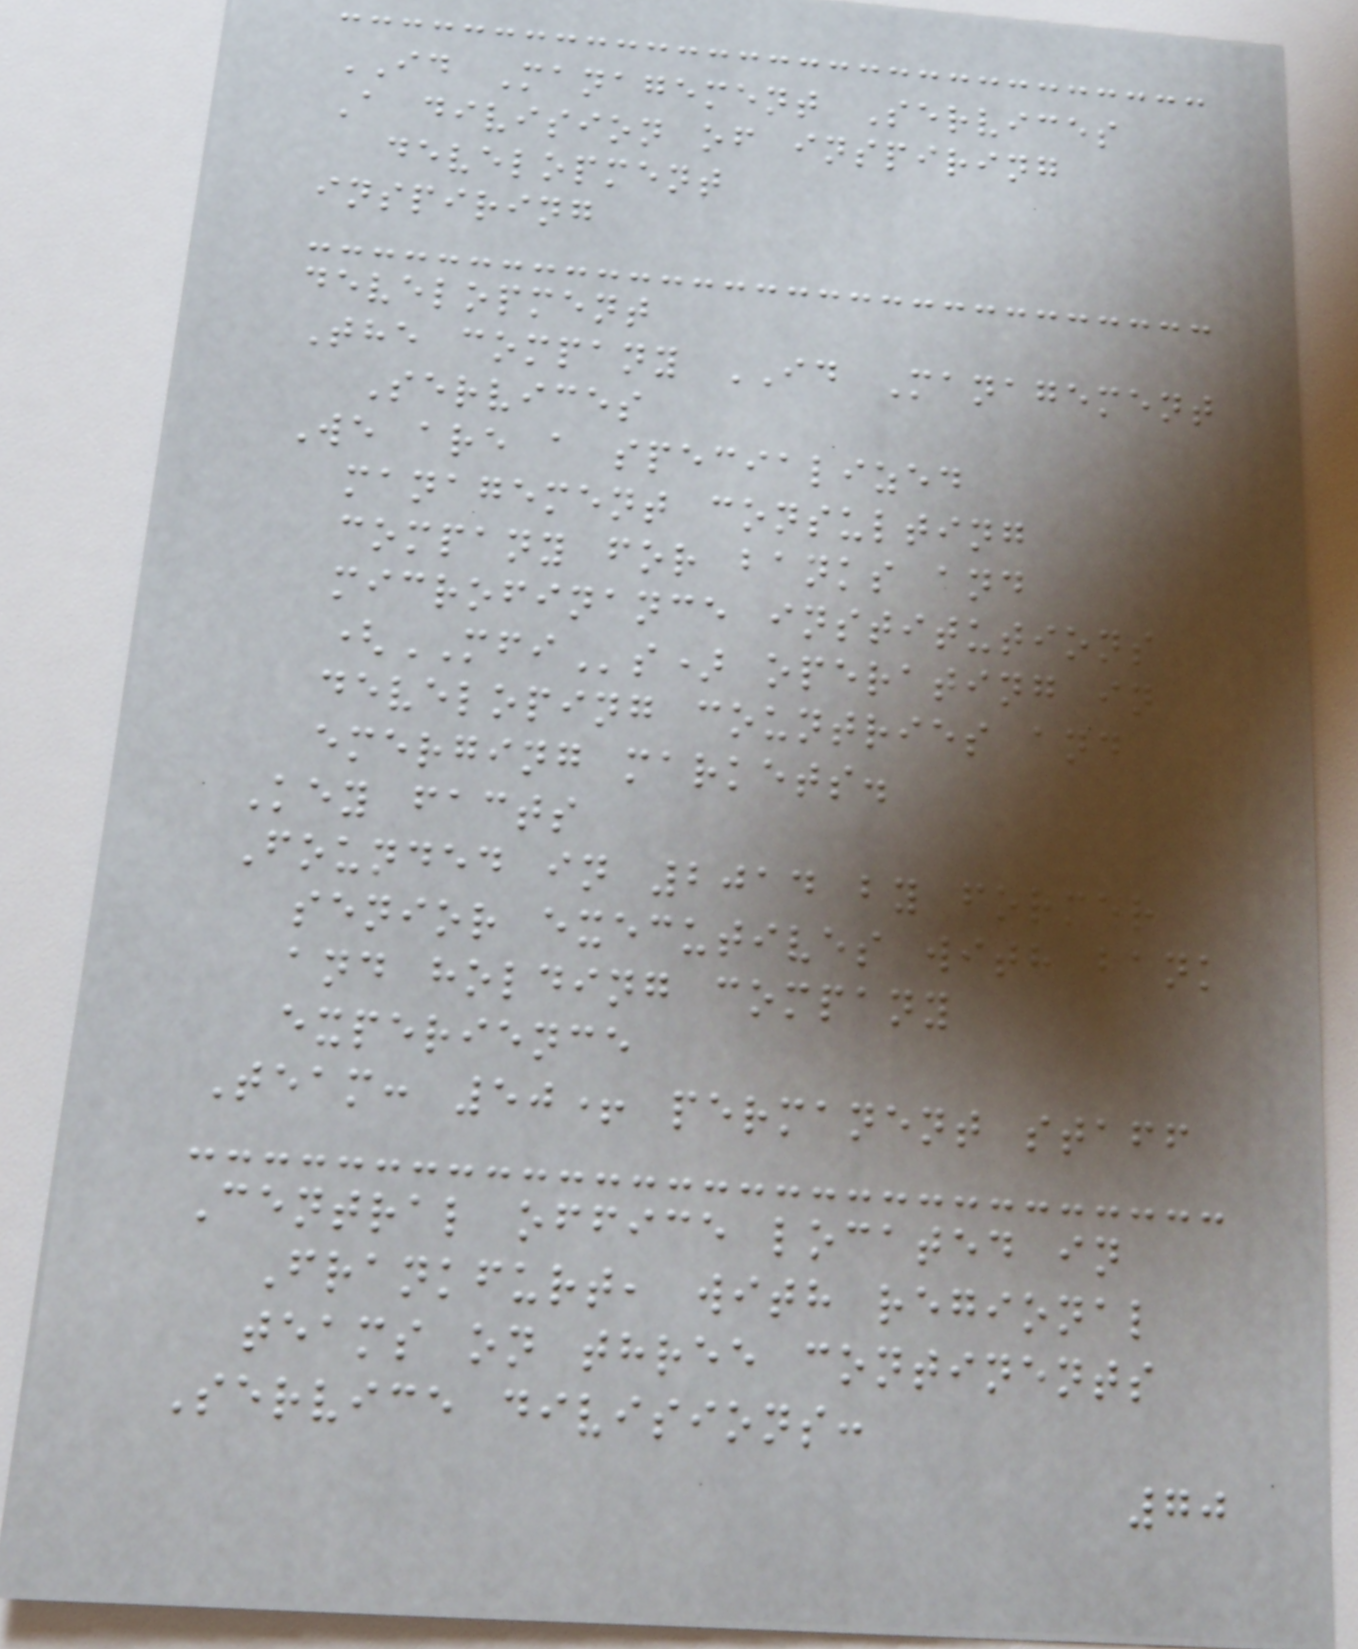ID Management Services
A division of inspiring
development
inspiring
development
The company ID Management
Services
We are a specialized
management consulting
company for banks and
microfinance institutions
(MFIs) operating in
developing countries and
emerging markets.
Key facts
Founded in 2014 by former
senior executives with bank
and holding company
experience
Team: 50+ permanent staff
Central office located in
Frankfurt, with regional
teams on three continents
Service divisions:
70
